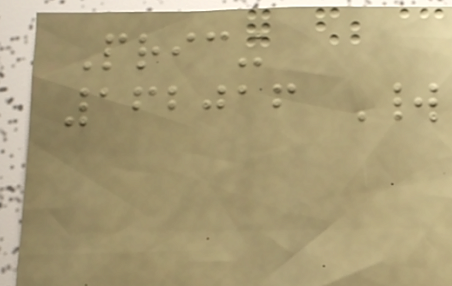Pricing
162016 World
